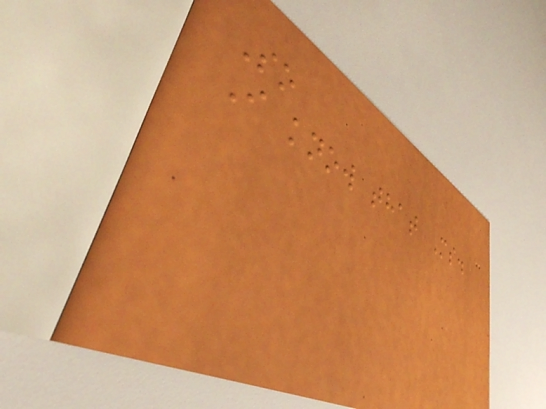So
I know that Ms.
